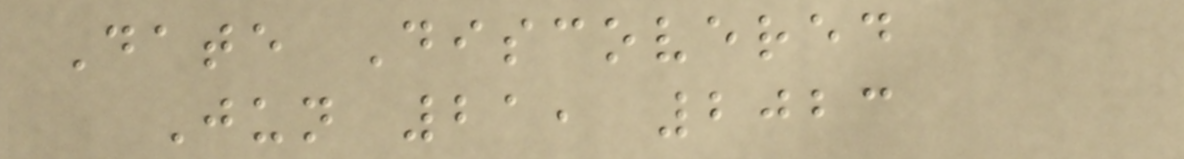Date Discovered
Jun 21, 2023
